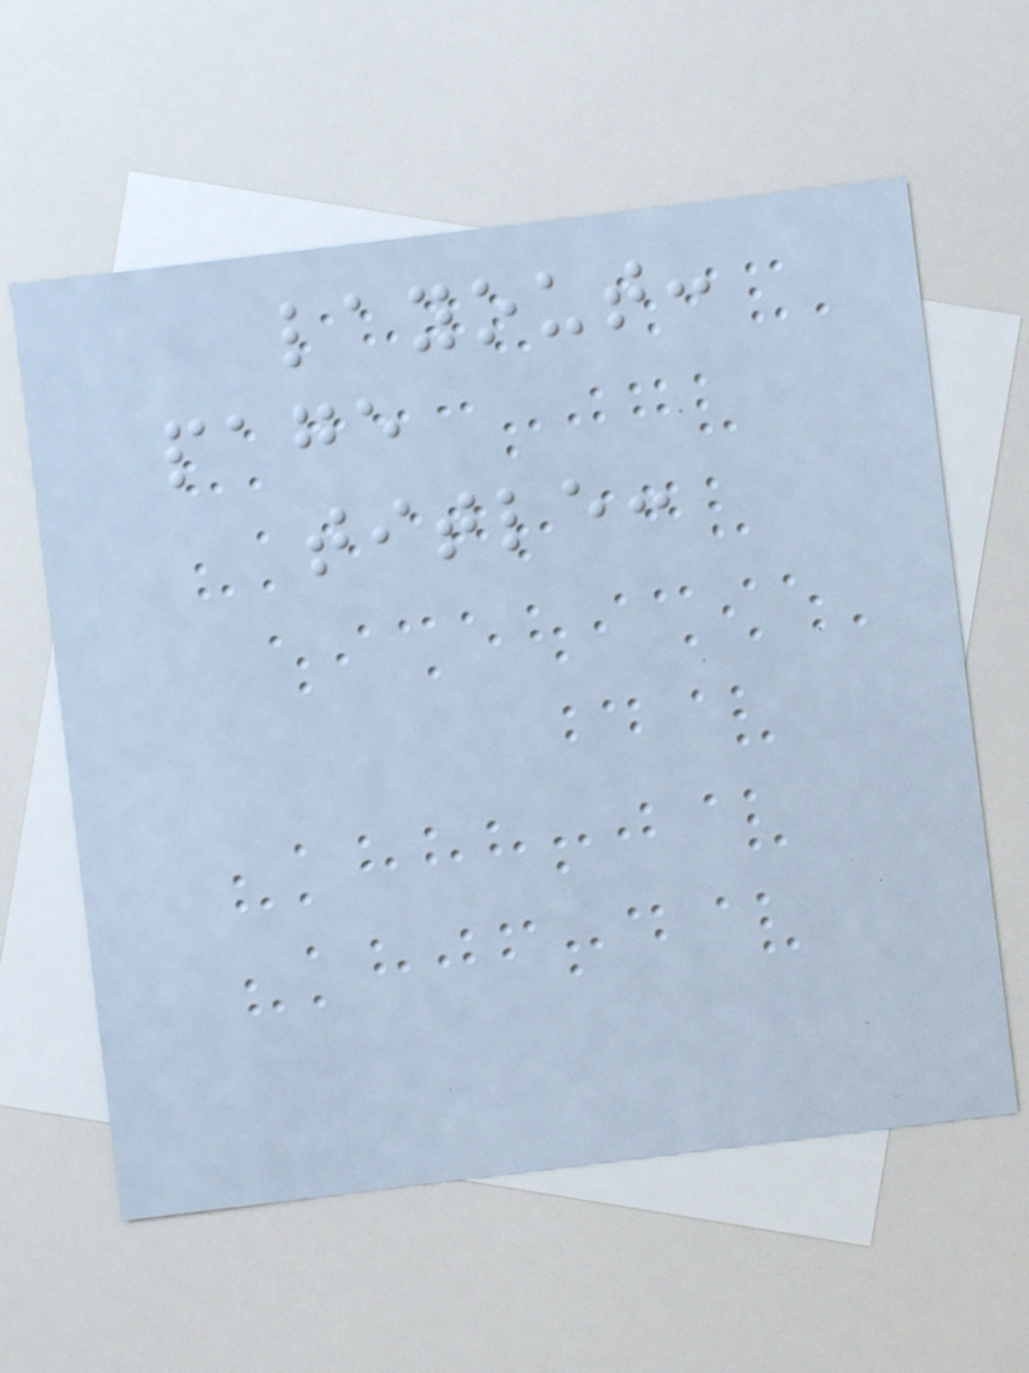layout:
page
title:
